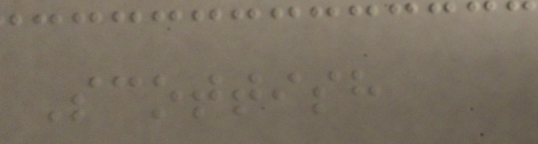Scottish
